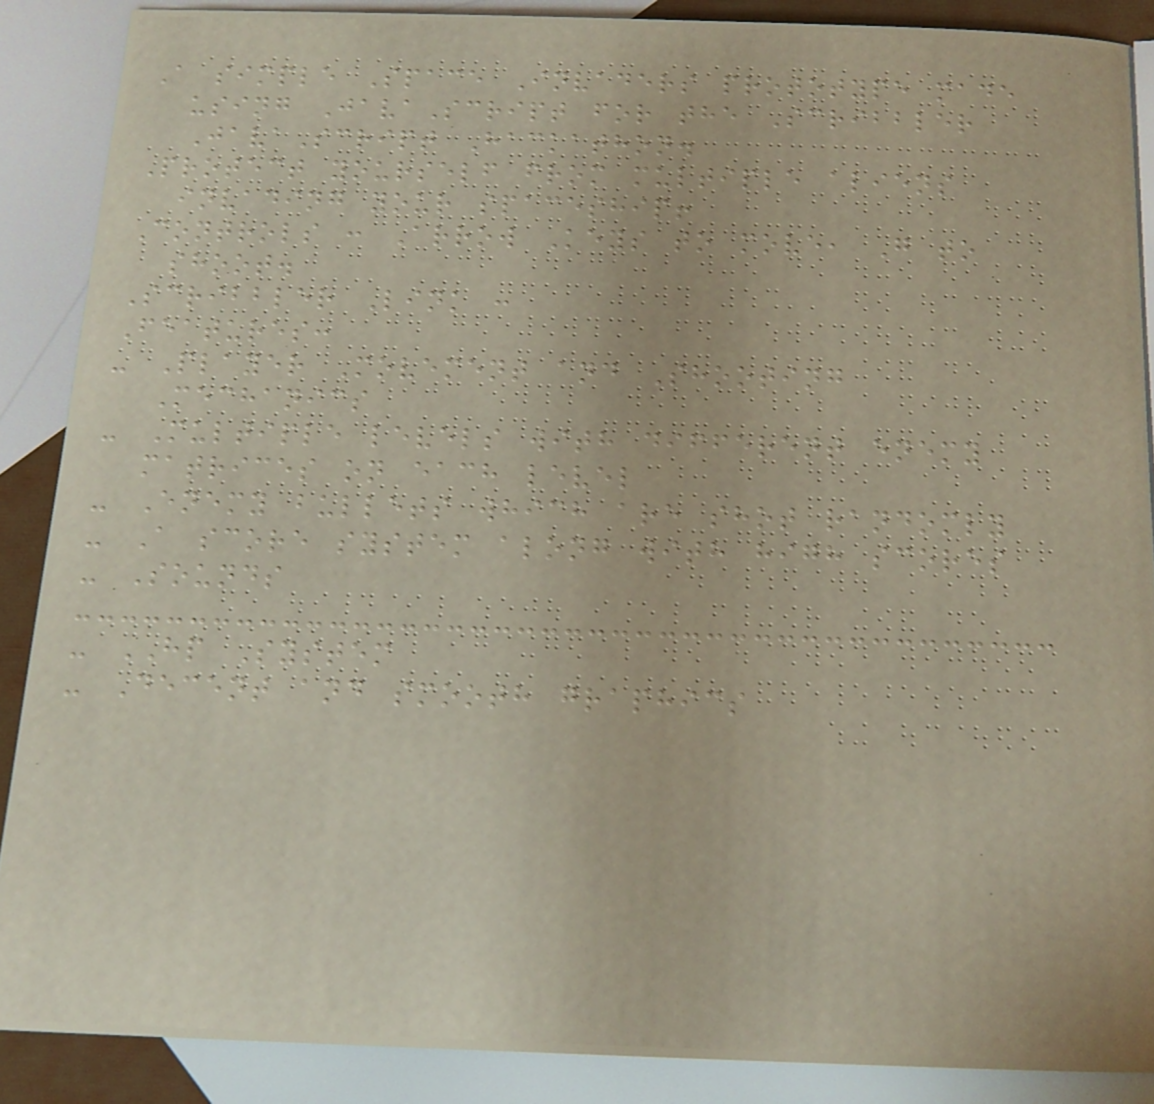A simple Space Invaders prototype made
using JavaScript for the Scribbler
JavaScript Hackathon.
Protect yourself from multiple aliens
invading your spaceship!
Controls : Arrow Keys to move, G to
shoot.
Scribbler Link :
Features:
- Player Movement and Shooting
Mechanics
- Multiple levels with different enemy
matrices on each level
- Enemy bullets which are shot randomly
- A score system along with high scores
- Sounds
- HP System
- Decent and smooth graphics
